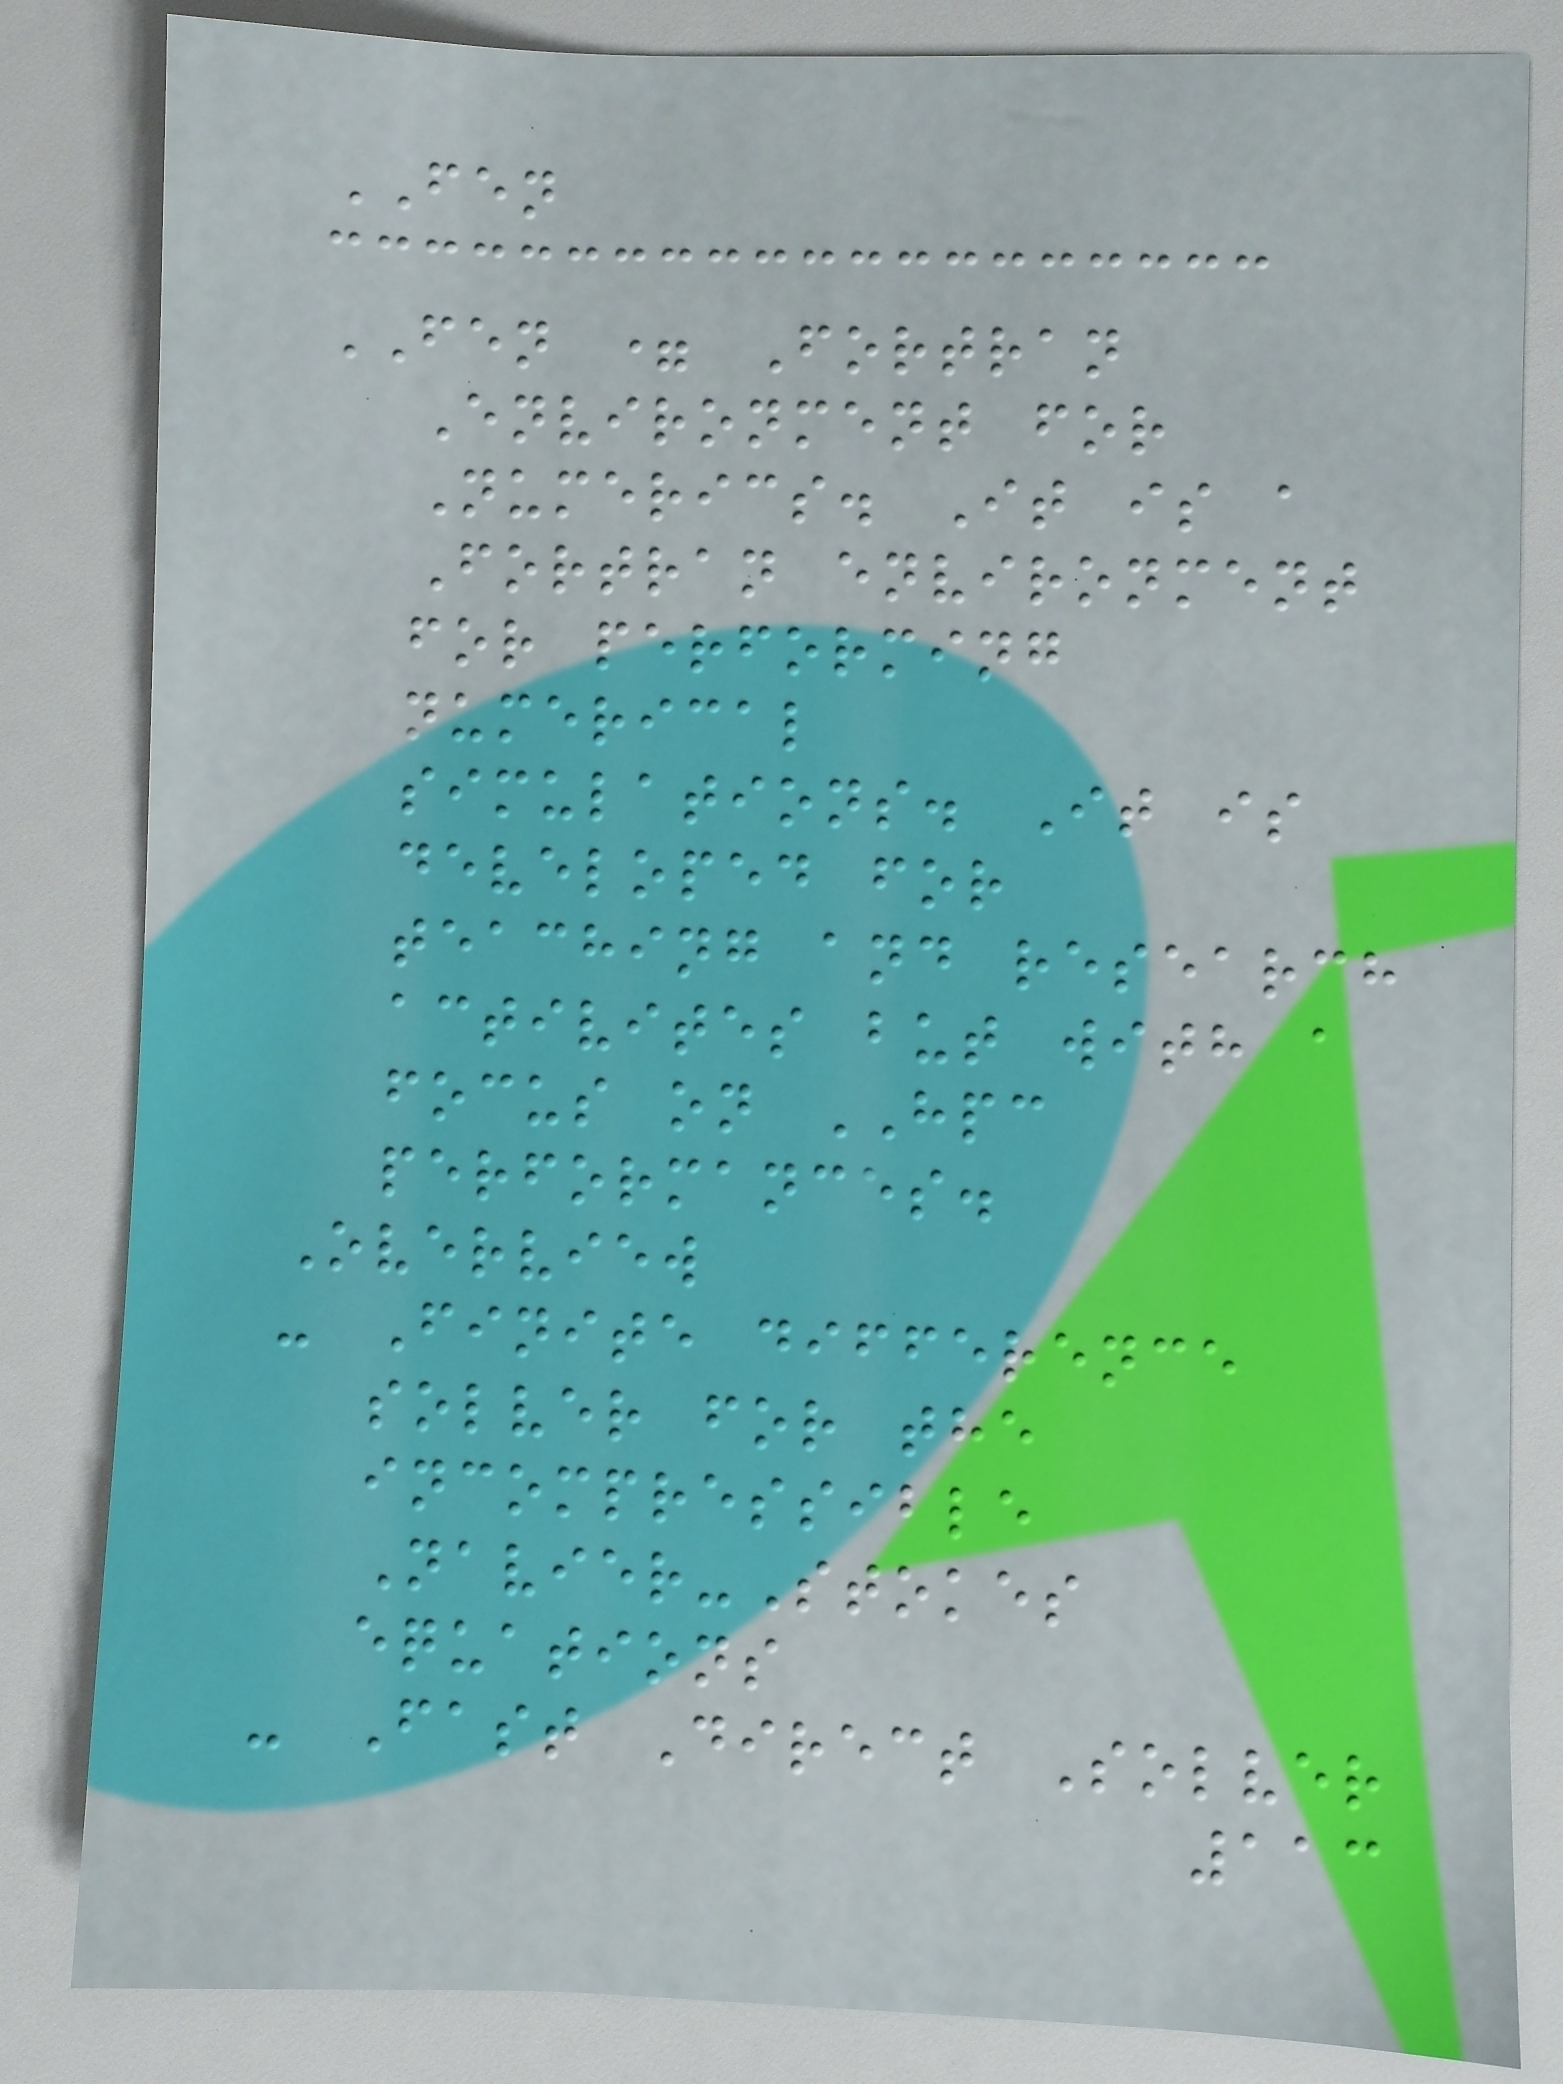FEN
FEN = Fortran
Environment for
Numerics. It is a
Fortran environment
for performing
numerical
simulations. It is
developed for
teaching and research
activites but with a
focus on HPC
performances.
Overview
- Finite difference
solver for the
incompressible
Navier-Stokes
equations
- Fast Direct Solver
113
